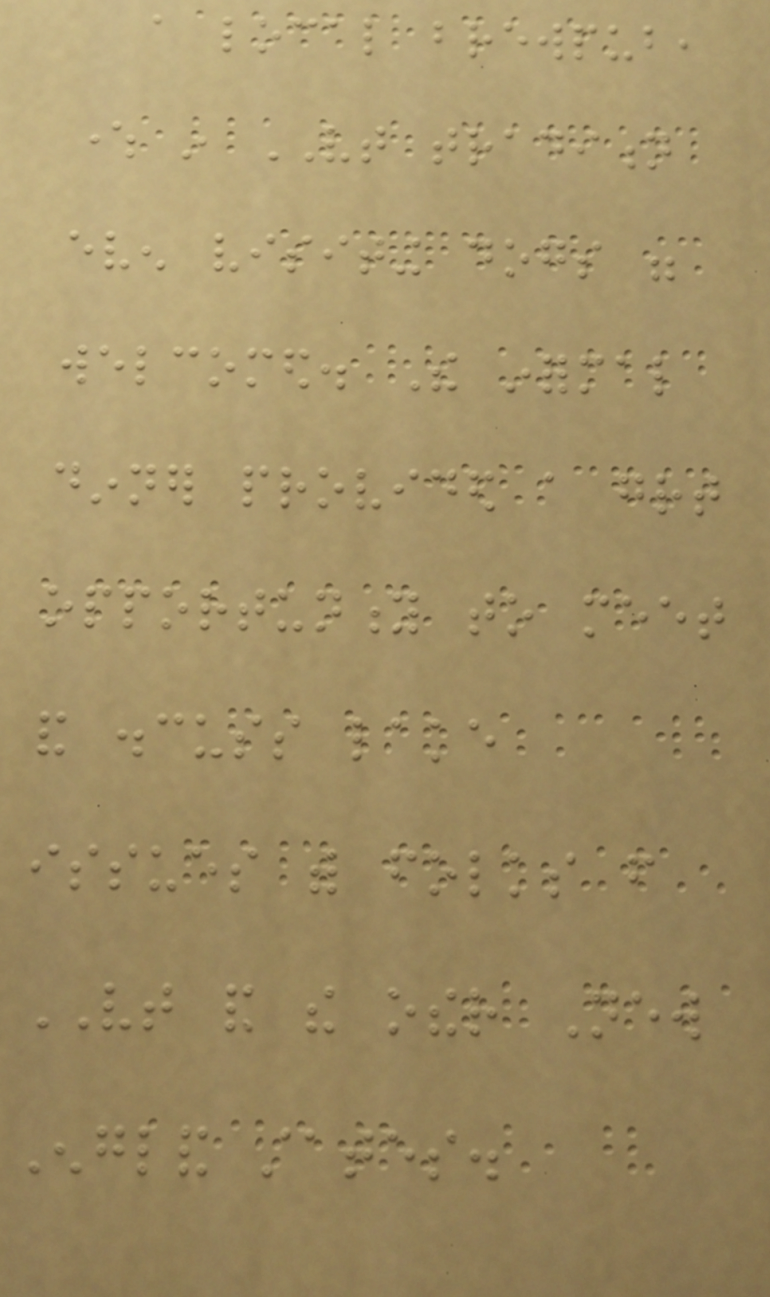a local brewpub,
where in VT tradition
even visiting dogs were
welcomed. The informal
dinner provided a great
opportunity to meet
and discuss lake
issues with folks from
VT and the other New
England states.
